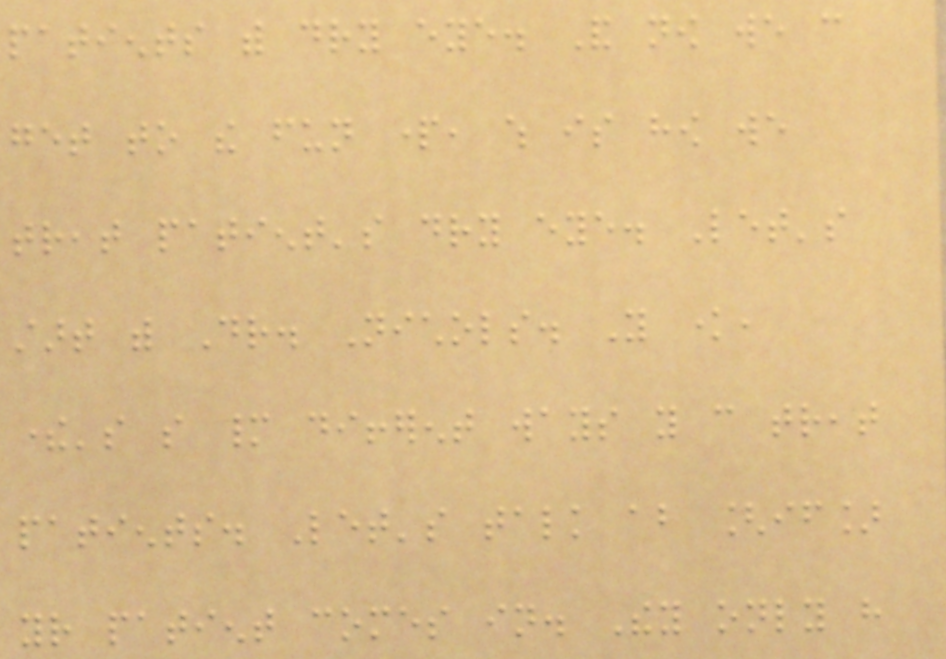patients with dry eye. And now we can
get to the fun part, which is how we
treat patient's dry eye. Let's
start with Dr. Nichols. You know,
there's so many different ways you can treat
patients. Let's talk about [if]
your patient comes in. They only have
